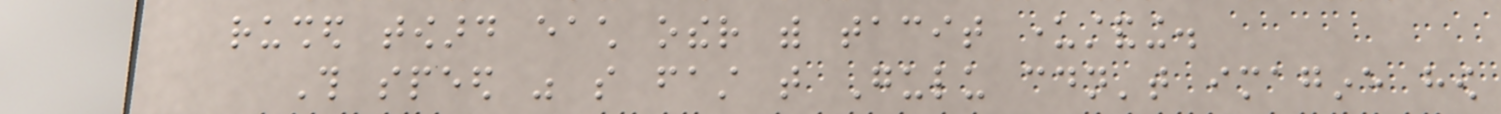rushed toward each other with tacit understanding.
This speed was so fast that Gulu couldn't imagine how
